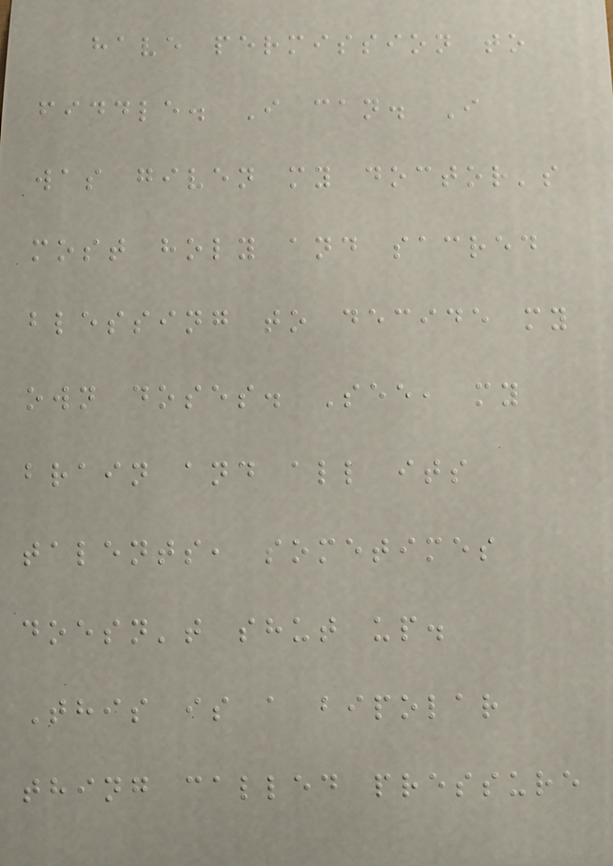have permission to
fiddle. I can. I
was given my doctor's
most holy and sacred
blessing to decide my
own doses. See, my
brain and all its
talents, sometimes
doesn't shut up.
This is a bipolar
thing called pressure
